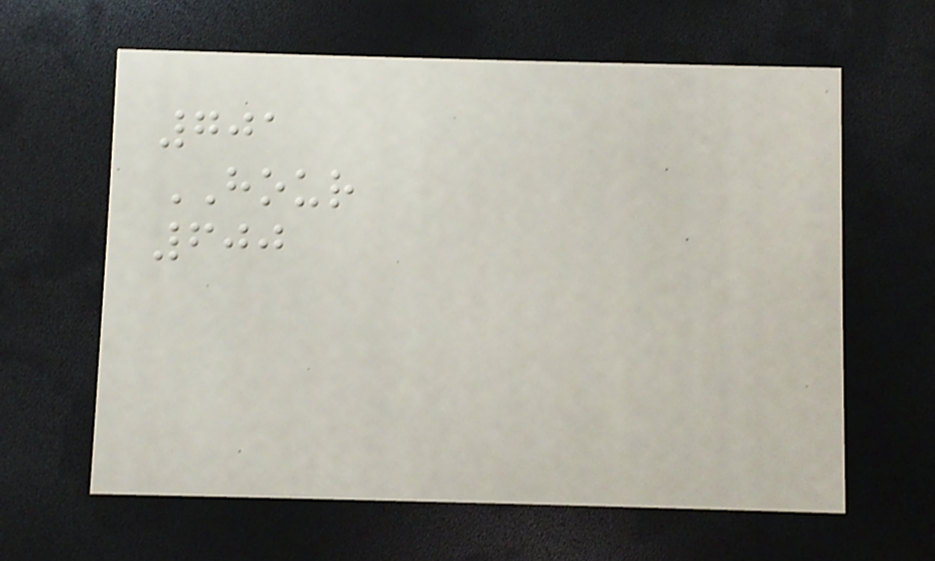701
HOUR
600
